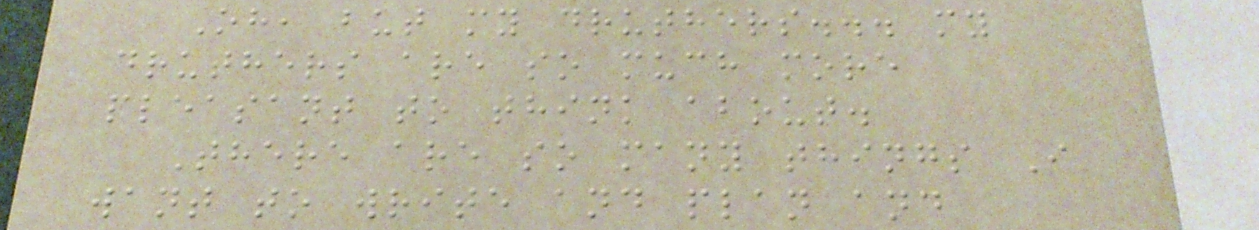Oh, but my druthers... my
druthers are so much more
pleasant to think about.
There are so many things I
want to write and plan and
